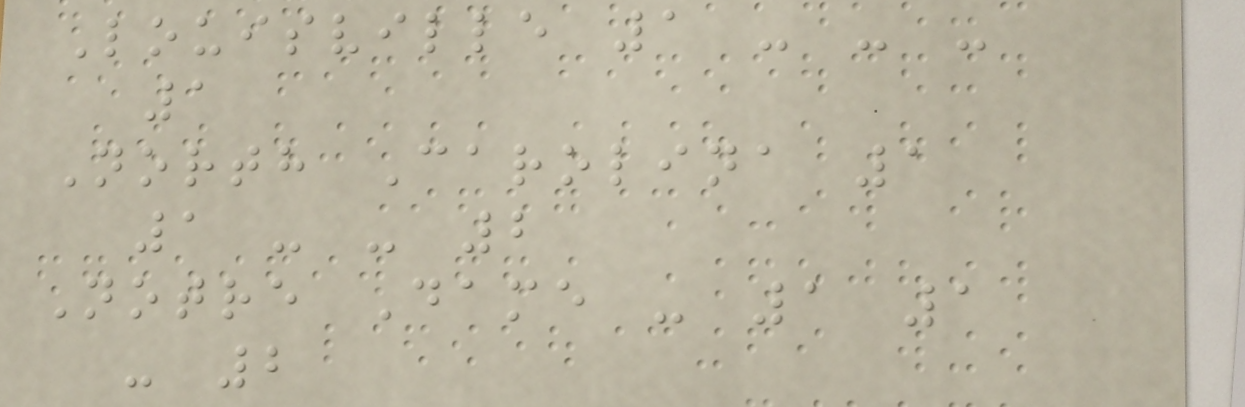Louisville 1 - - -
1
North Carolina 1
1 - - 2
Notre Dame - 1 1
- 2
